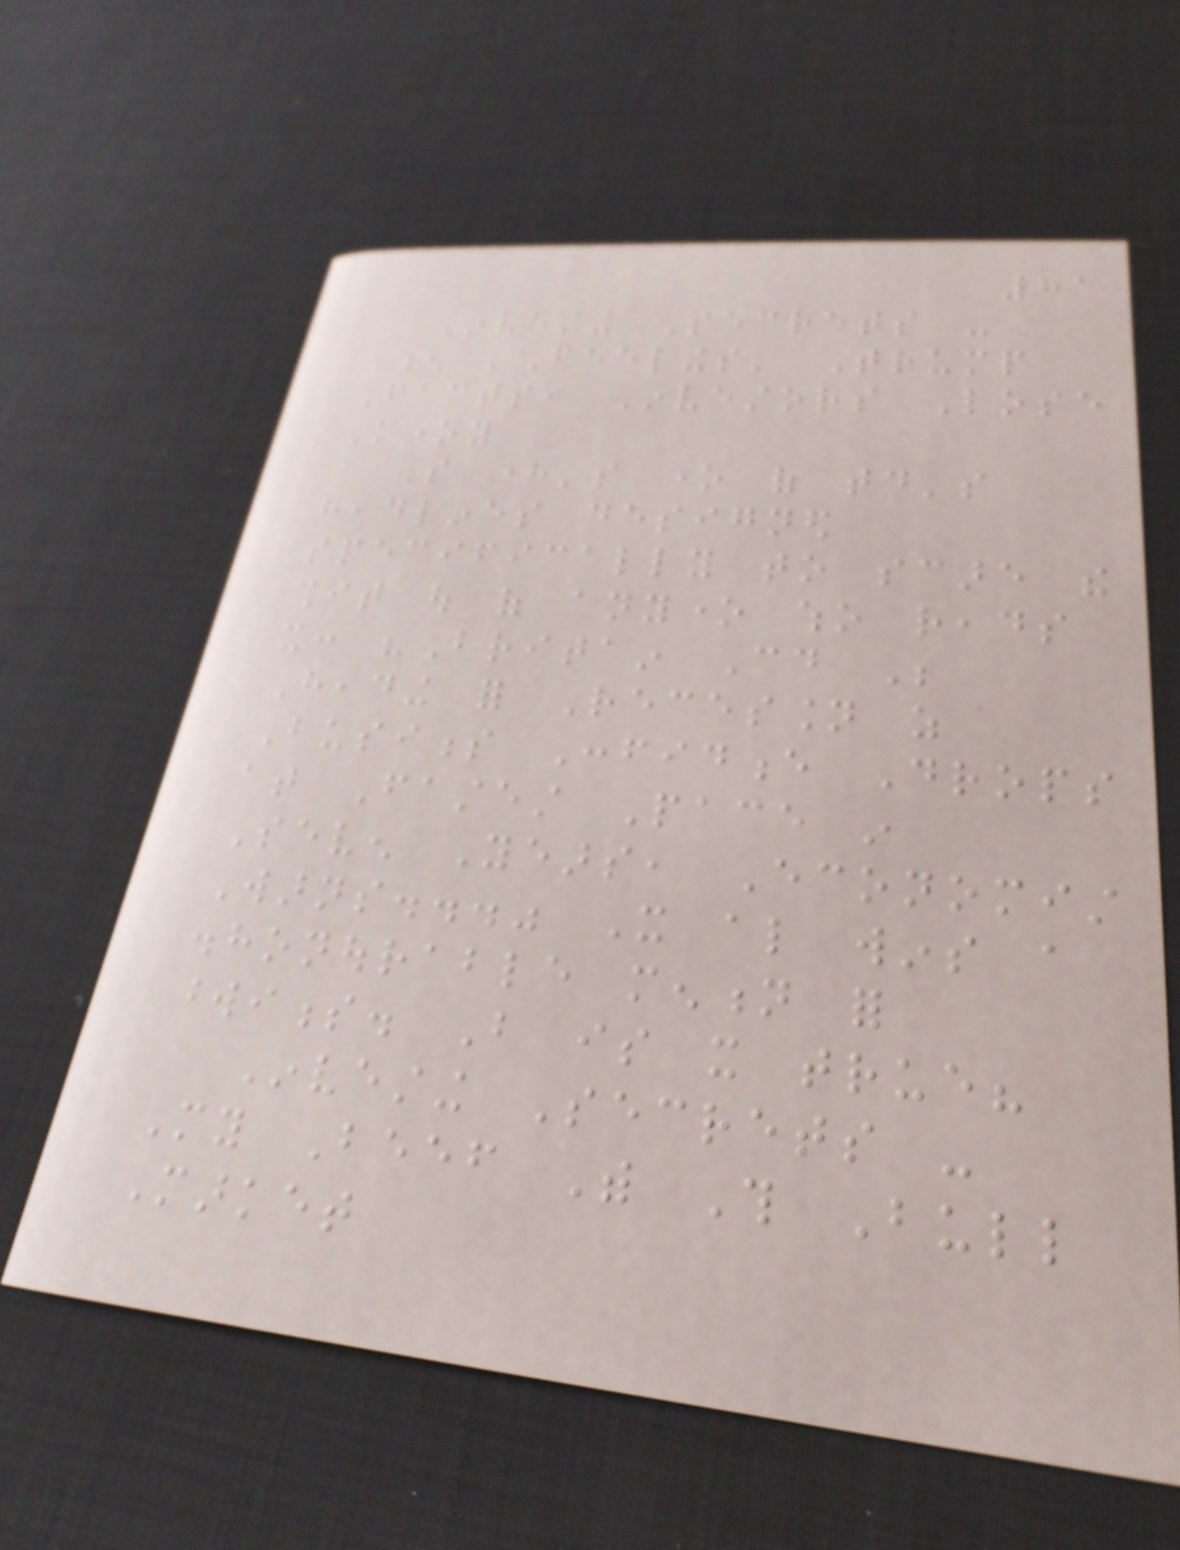81
Investing Secrets -
When 'Feelings' Trump
Facts, Investors Lose
Money
So here's one of today's
headlines designed
specifically to scare the
shit out of anyone who reads
it: "Britain Could Be
Heading for Recession as
Business Confidence Drops
at Fastest Pace in
Seven Years, Economist
Warns..." It also wins a
dishonourable mention for
wordiness. But is it true?
Investing Secrets -
My Beef With This Bull
Market
